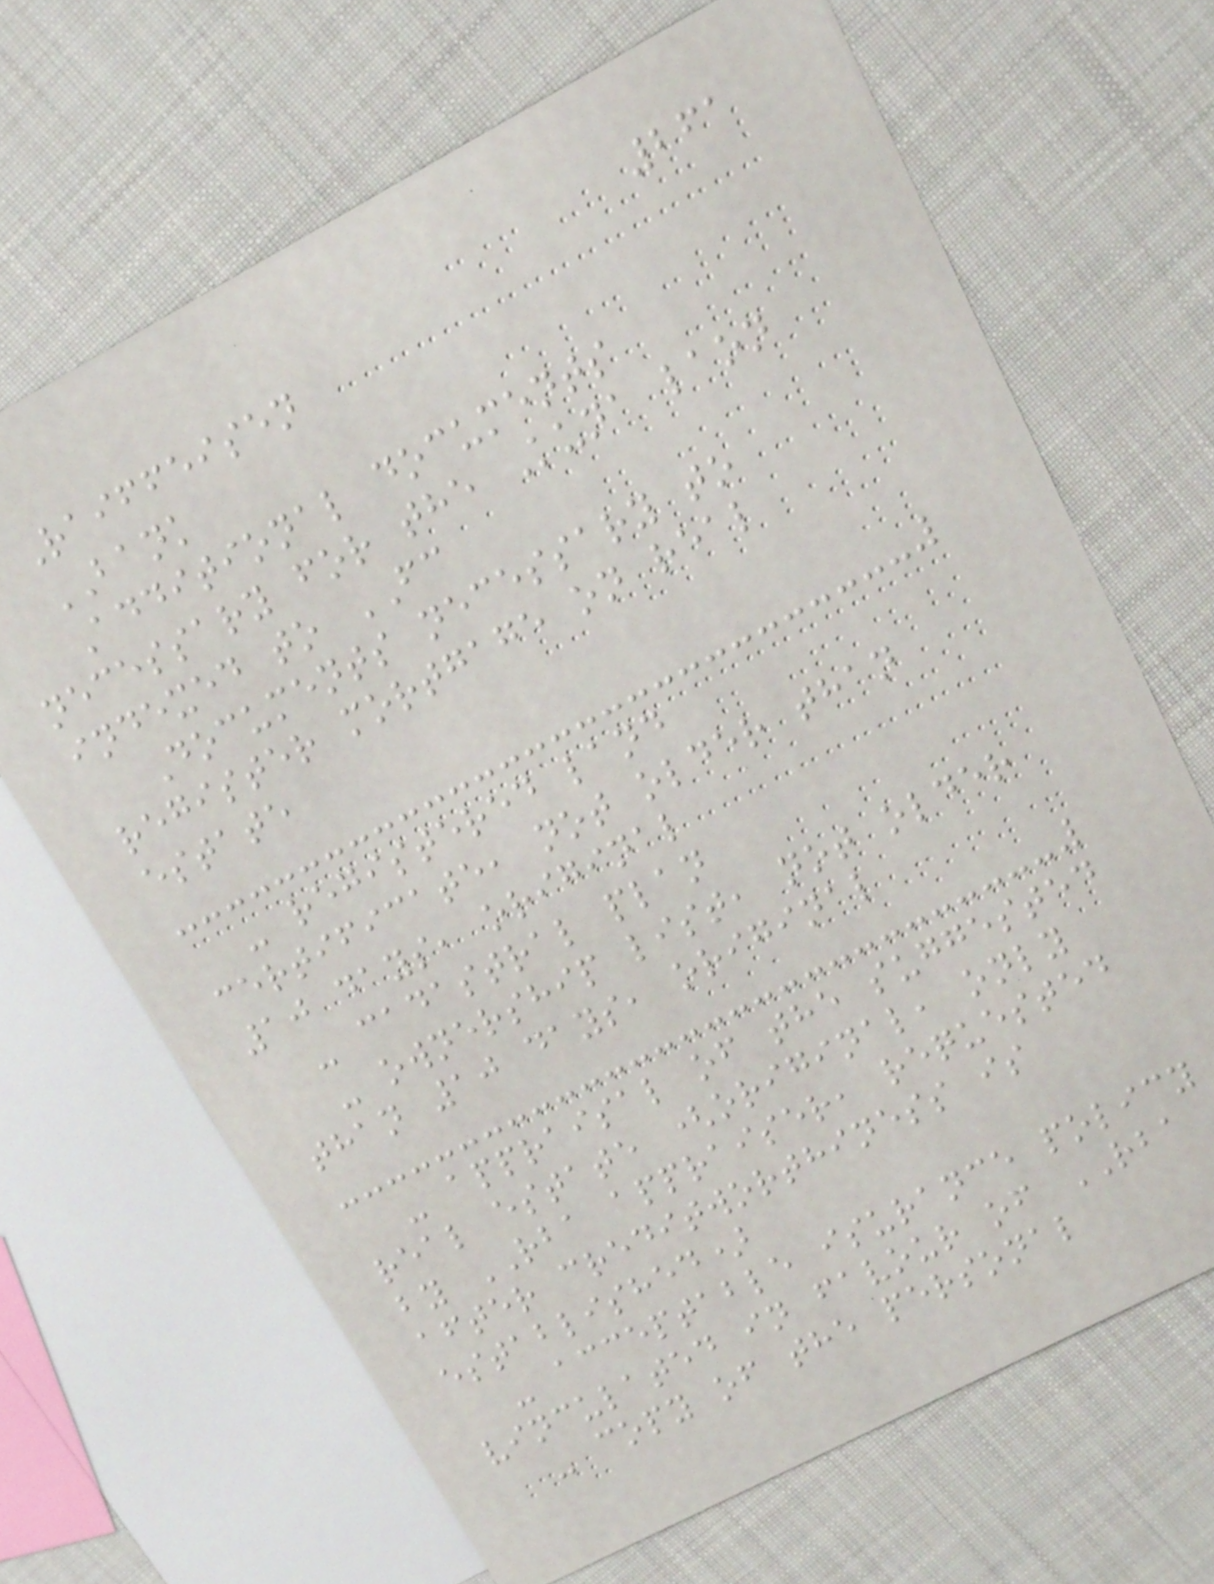261
Raiffeisen
BANK
Additional documents
necessary for the Kuna laon
indexed to FC
Documents necessary to
register mortgage on real
estate
- registered land
certificate, not older than
10 days, original
- cadastral plan
- ownership list, not older
than 10 days, original
- appraisal of the suggested
real estate (original, only
by RBA appraiser, requested
after creditworthiness is
established)
- acceptable isurance policy
vinculated in favour of RBA
- copy of the personal
